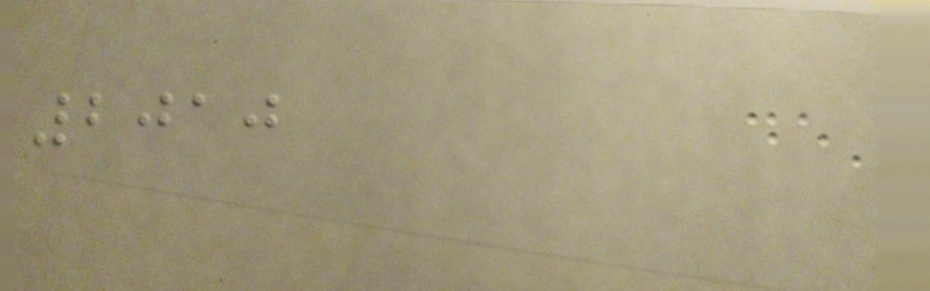2010
